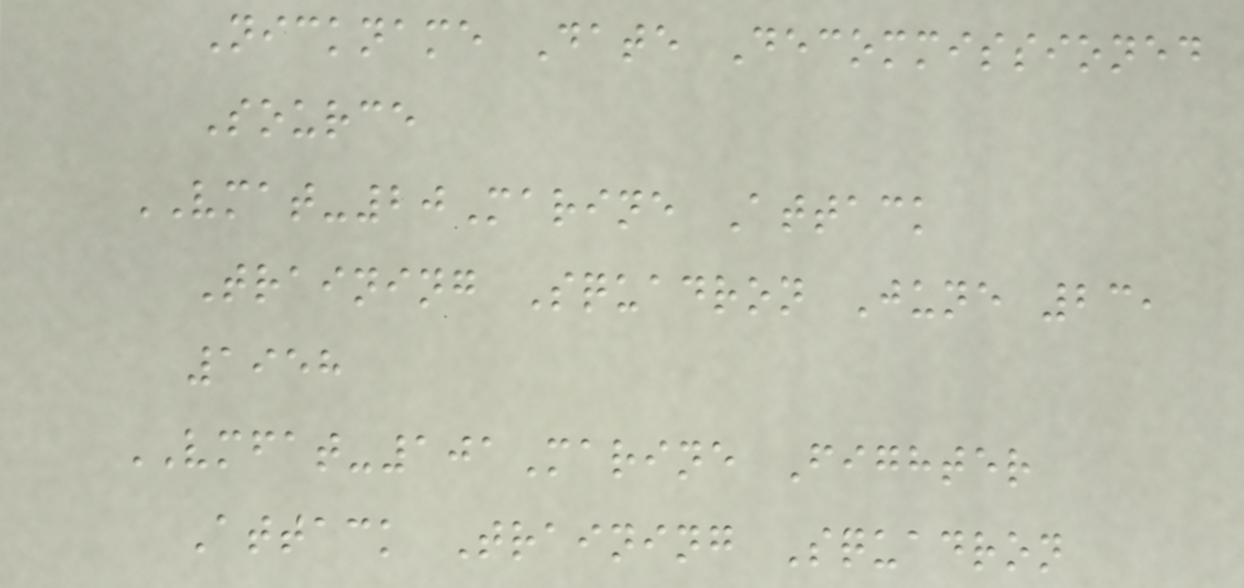Nickname Date Decommissioned
Source
VMAT-20Marine Attack
Training Squadron June 23,
1958
VMFAT-101Marine Fighter
Attack Training Squadron
